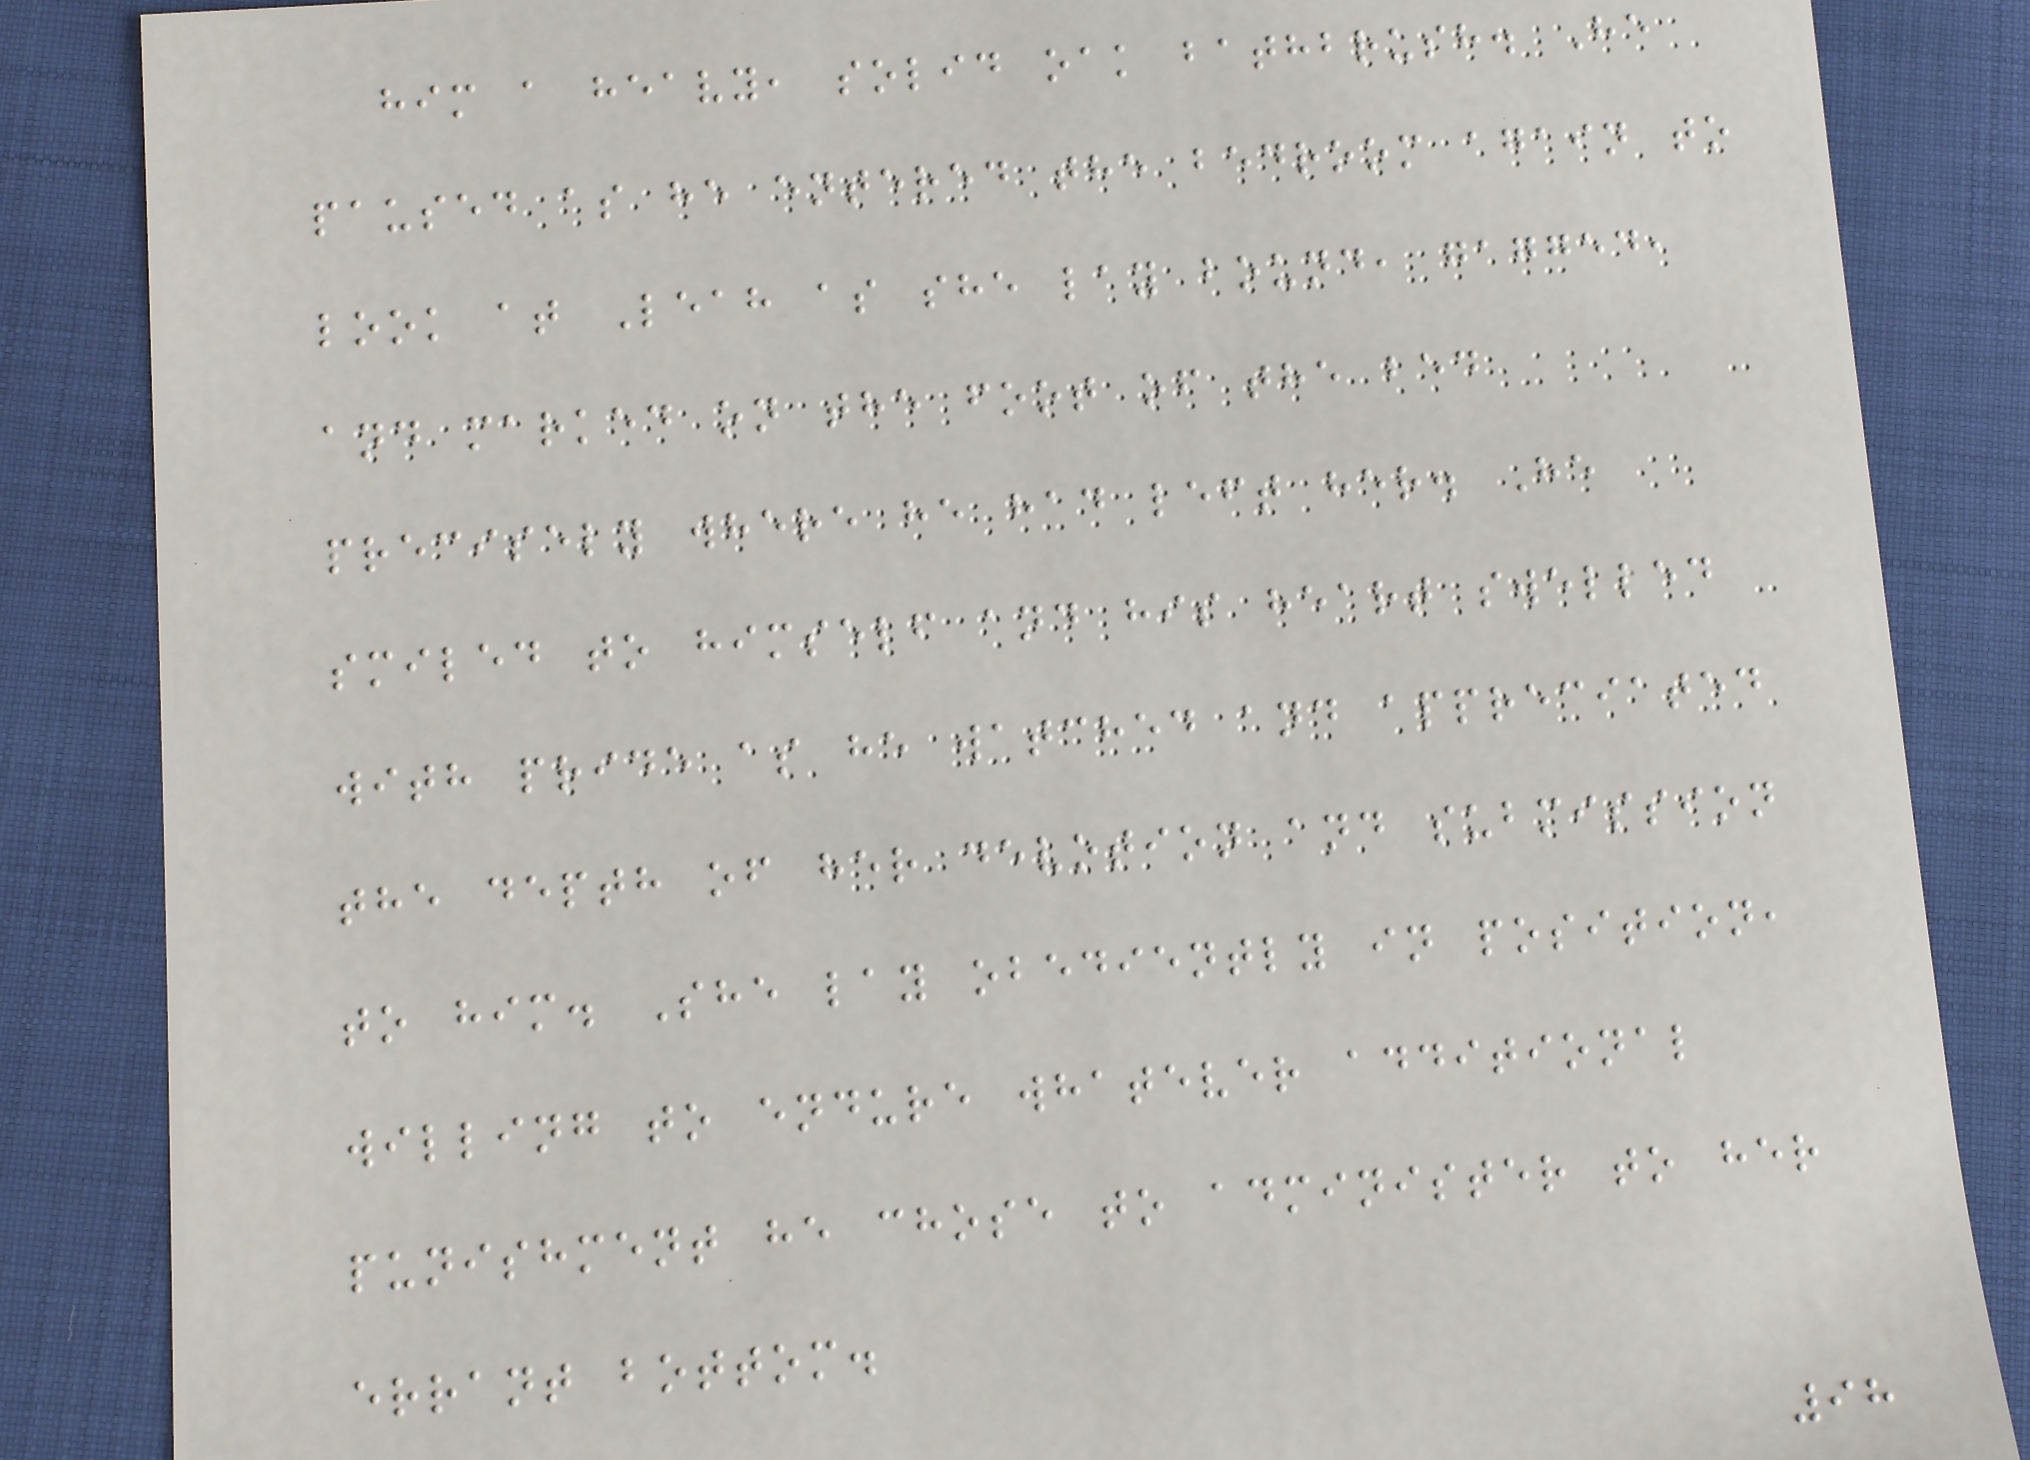him a heavy, solid oak bathbrush. He
paused as he entered the bedroom again to
look at Leah as she lay bound, gagged,
and marked on the foot of the bed
precisely where he had left her. He
smiled to himself and his heart swelled
with pride as he watched and appreciated
the depth of her devotion and submission
to him. She lay obediently in position,
willing to endure whatever additional
punishment he chose to administer to her
errant bottom.
98
